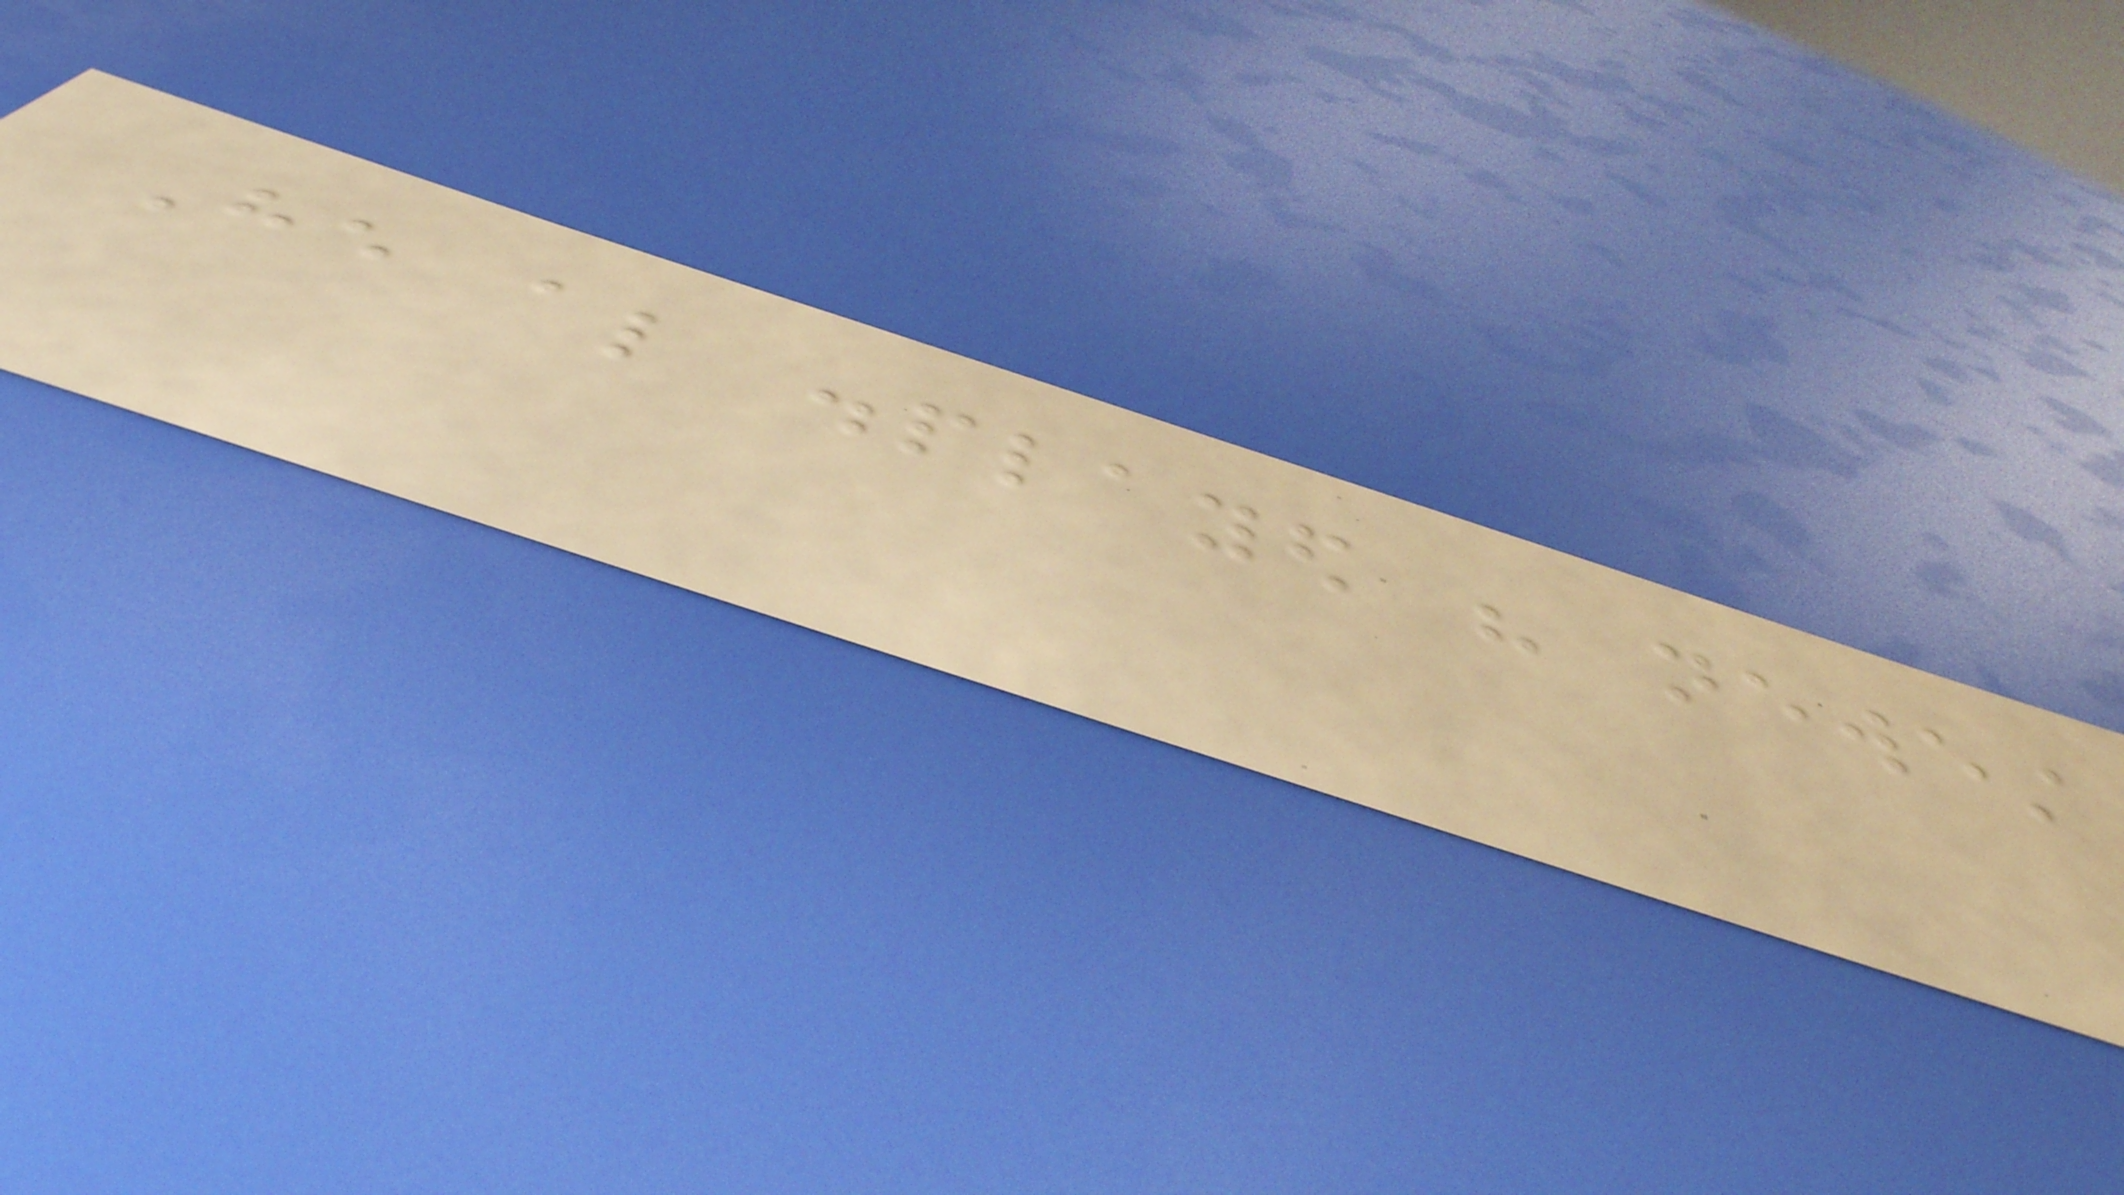He also displayed his newest
